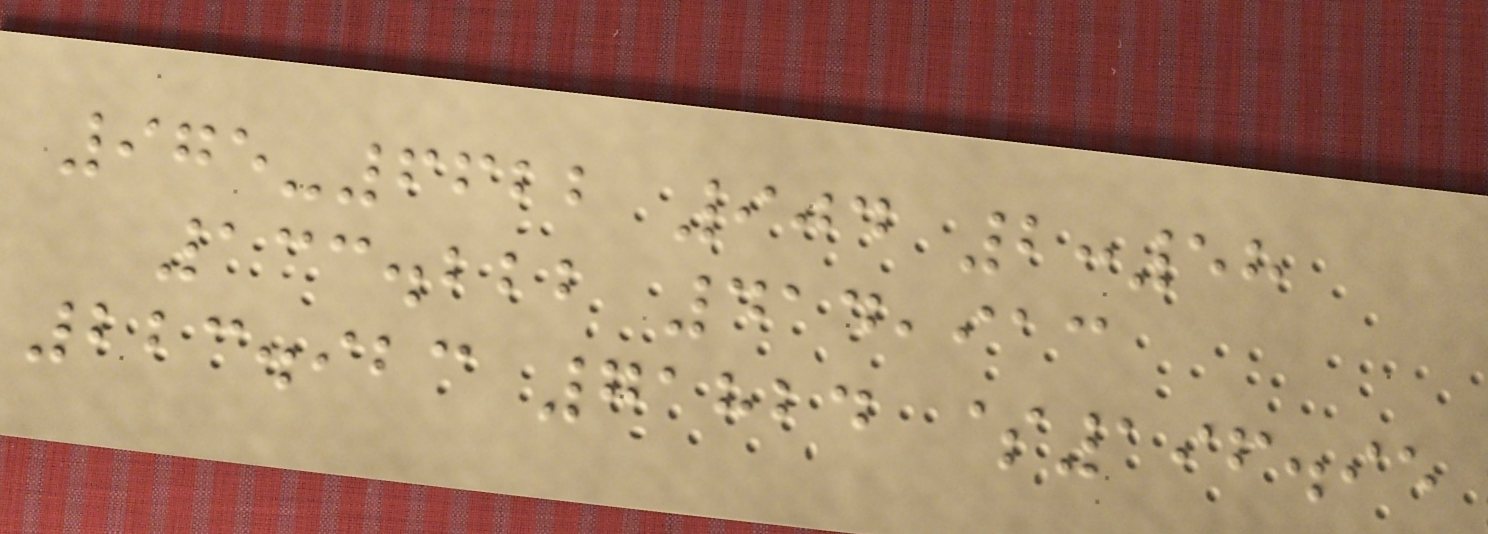975-6622 904 2:58
133.222 414,913
223.923 71824 $196.95
